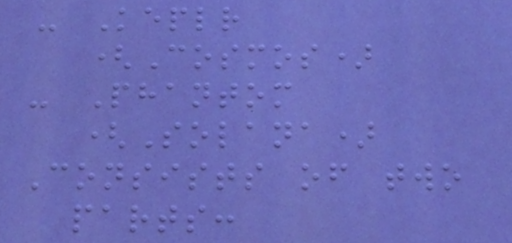- Keplr
(Cosmos)
- Phantom
(Solana)
Consists of two
parts:
